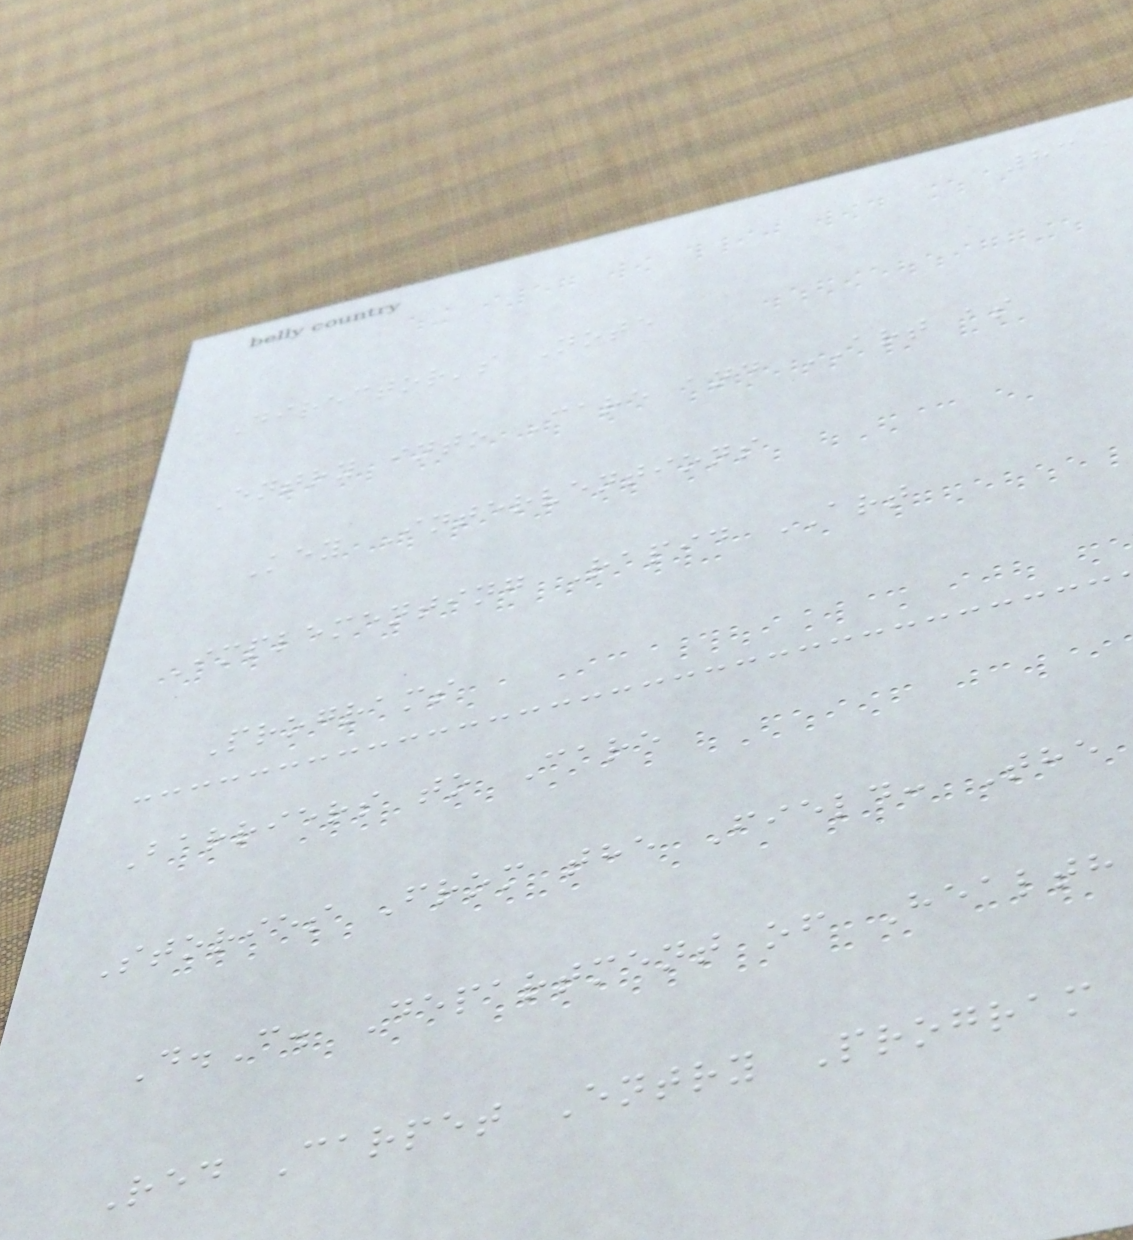83
Director's Note
Entry into Care and ART as
Key Interventions
Implementing Rapid ART
Programs
Barriers to Care
Stories From the Field: The
D.C. Department of Health
Red Carpet Entry Program
